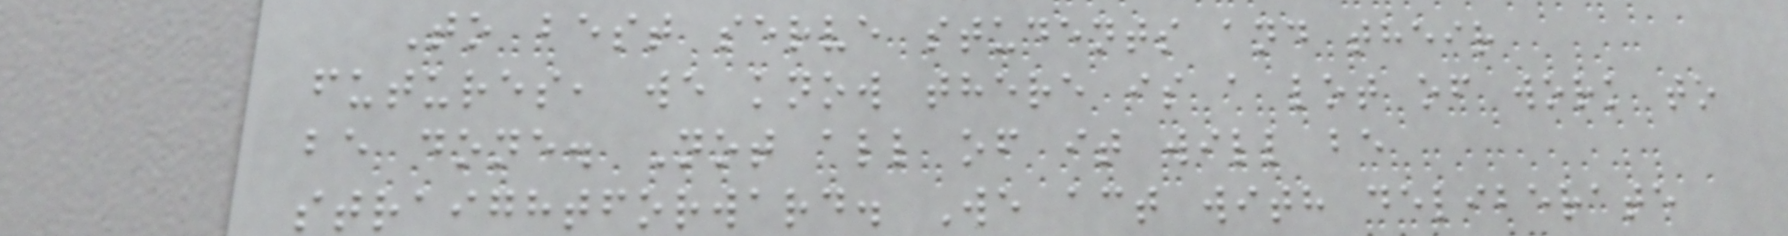To best serve students and their
futures, we know there is a lot of work to
be done. Not all of it will be
straightforward. We act with deliberate
